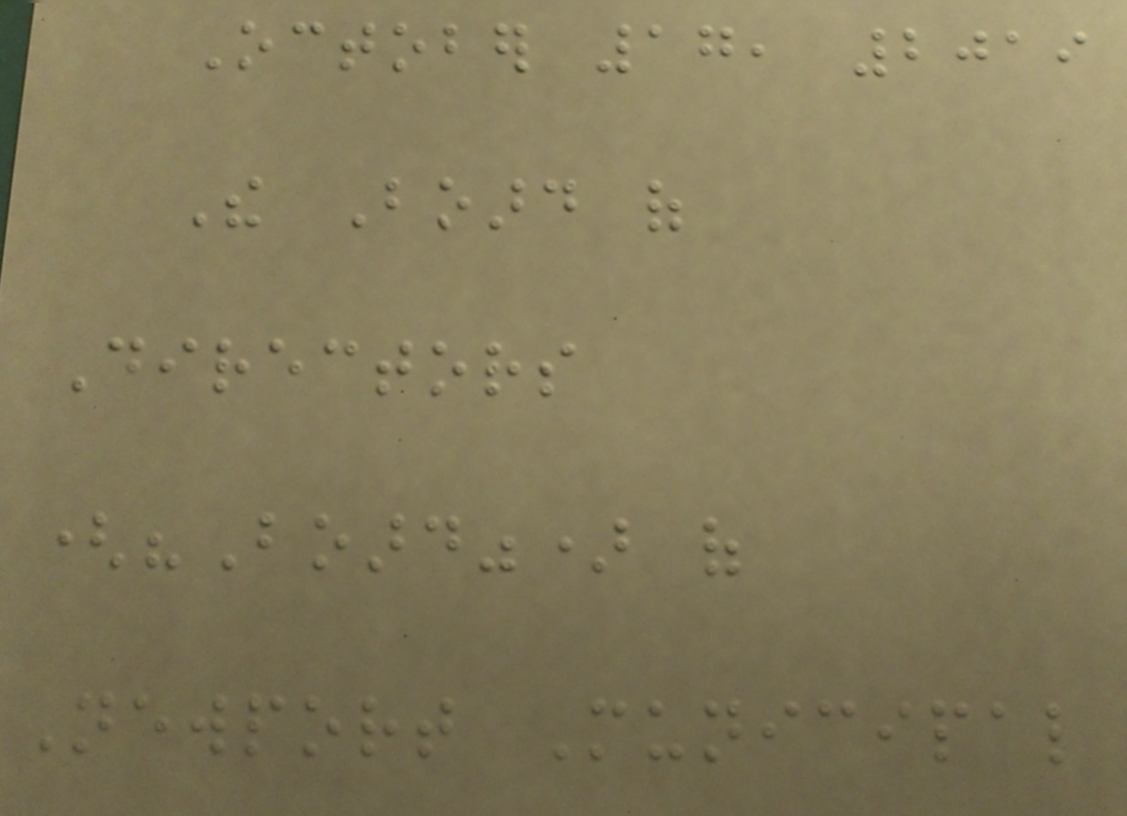October 17, 2019
The Board of
Directors
("Board") of
Newport Municipal
